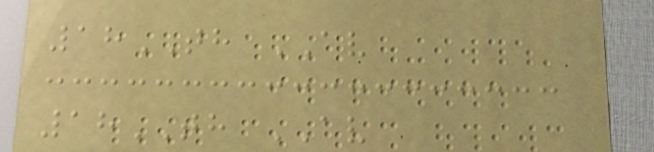18TH AV
18TH AV
